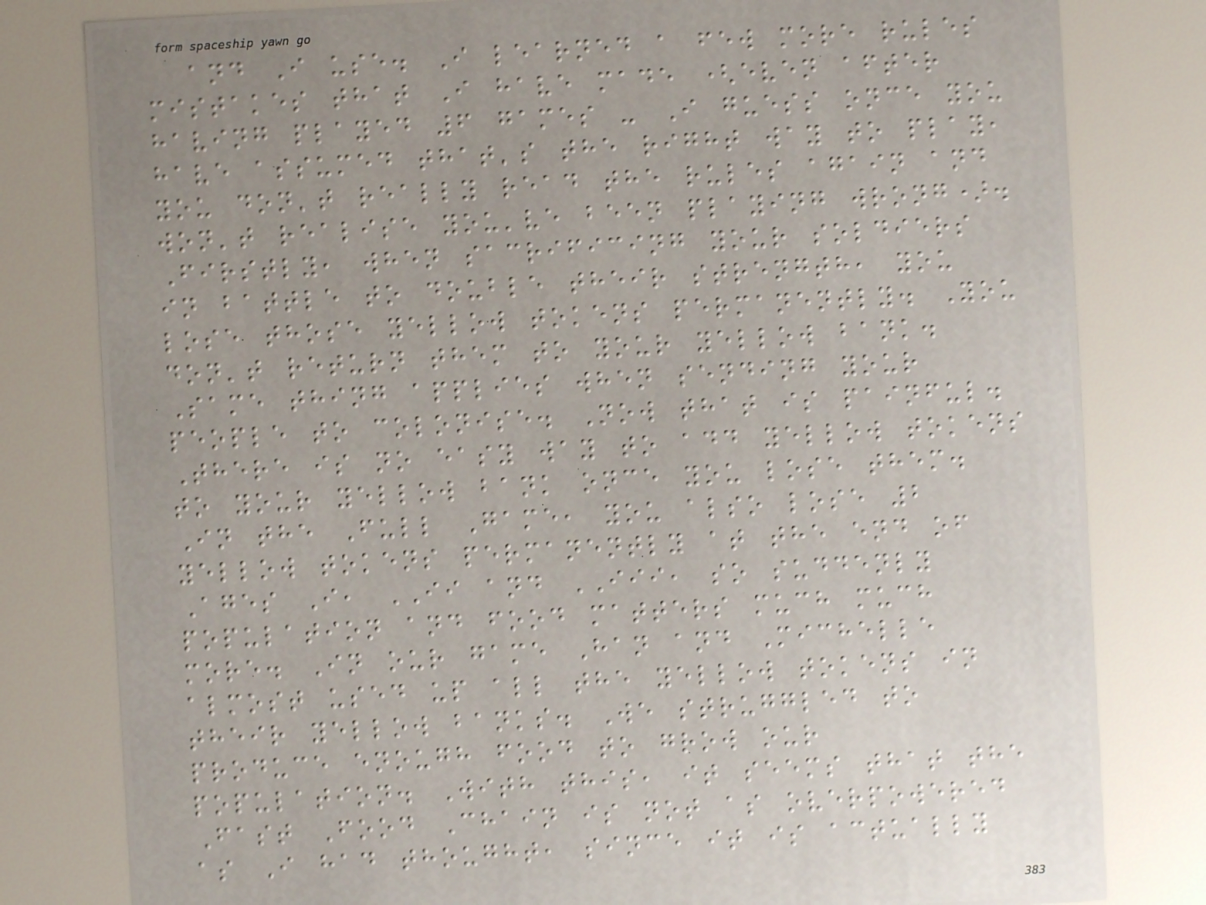and I use. I learned a few more rules
mistakes that I have made (even after
having played 6 games - I guess once you
have assumed that's the right way to play,
you don't really read the rules again and
won't realise you've been playing wrong).
Firstly, when sacrificing your soldiers
in battle to double their strength, you
lose those yellow tokens permanently. You
don't return them to your yellow bank.
Same thing applies when sending your
people to colonise. Now that is painful.
There is no easy way to add yellow tokens
to your yellow bank once you lose them.
In the Full Game, you also lose 2
yellow tokens permanently at the end of
Ages I, II and III, so suddenly
population and food matters much much
more. In our game Han and Michelle
almost used up all the yellow tokens in
their yellow banks. We struggled to
produce enough food to grow our
population. With this, it seems that the
Fast Food Chain is not as overpowered
as I had thought, since it is actually
